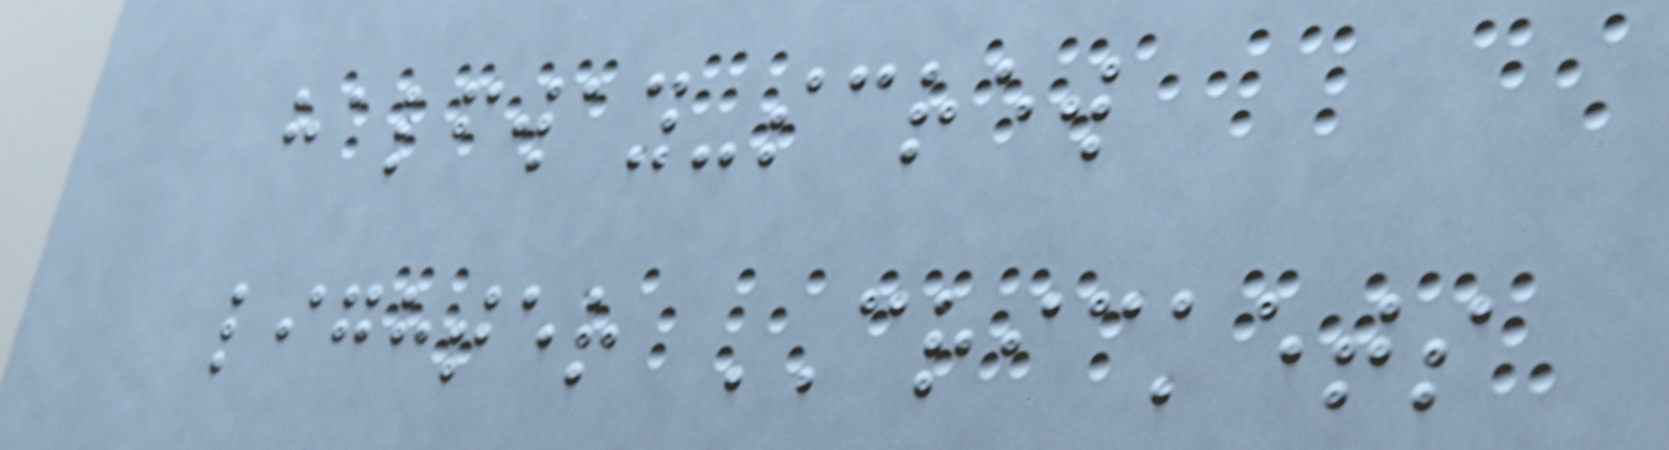halfway-screw
lighter CRICKETS
